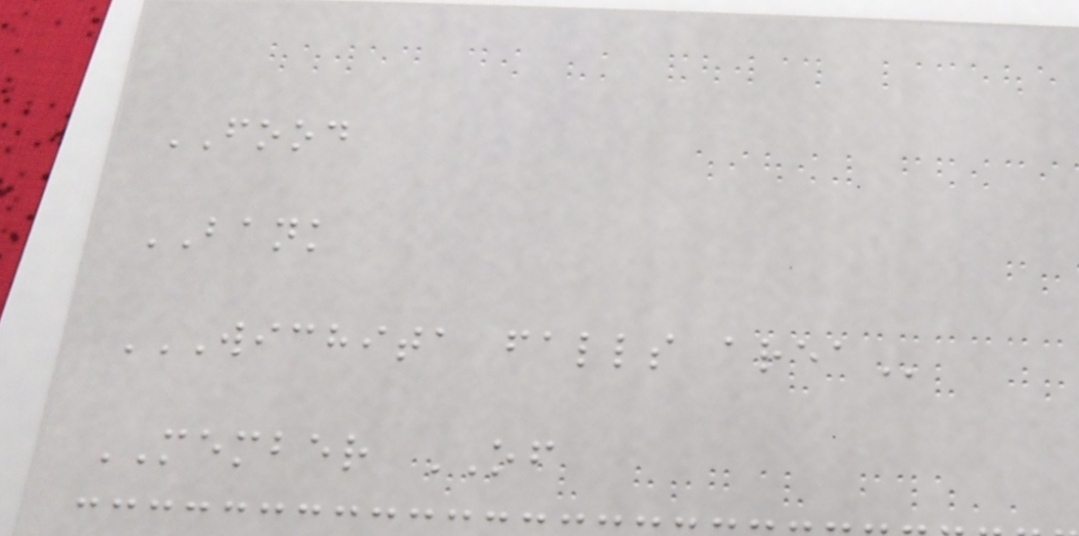FOOD
BANK
WICHITA FALLS AREA
MEMBER OF
